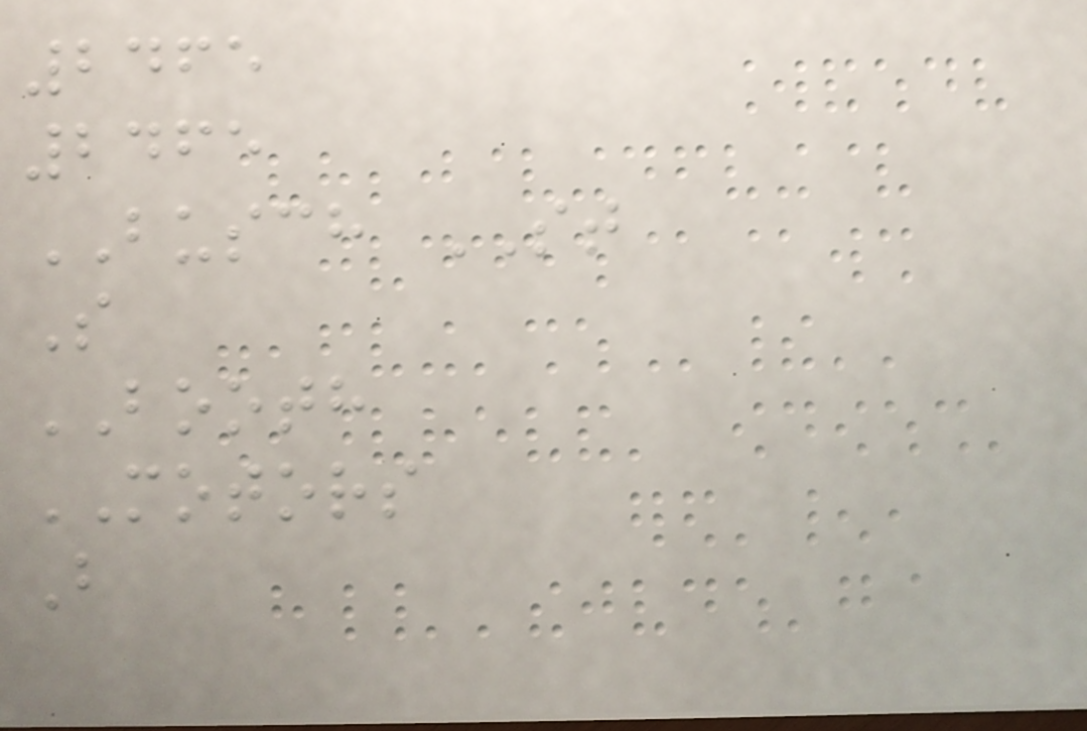2465
2465
BUSCH ST
S
BOOTH
MOTORS
B
